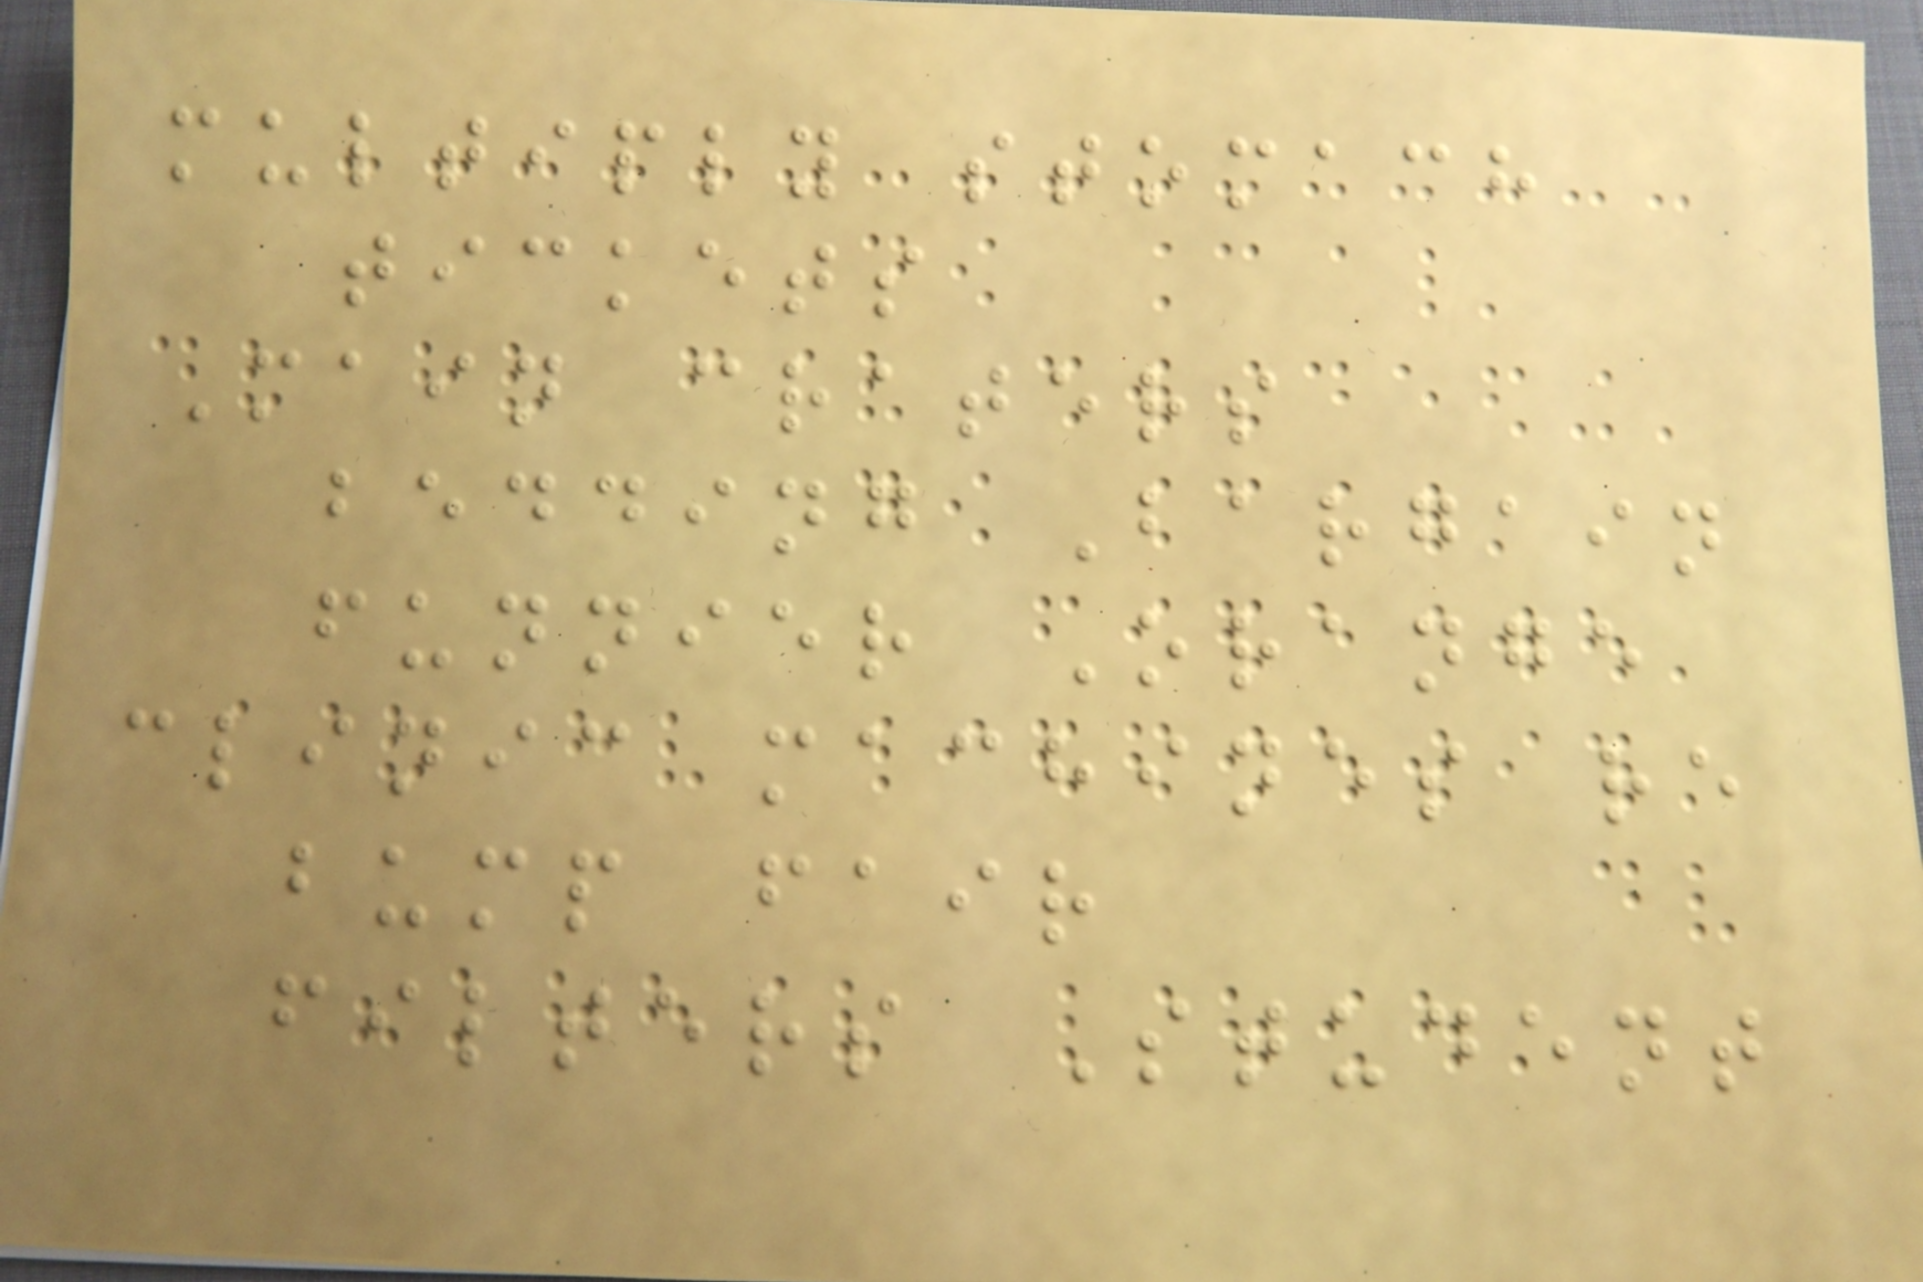multiply stomach
tickets
Main craters
bedding Bargain
funnier Orange
clinic machines re
bump fair
filters Student
